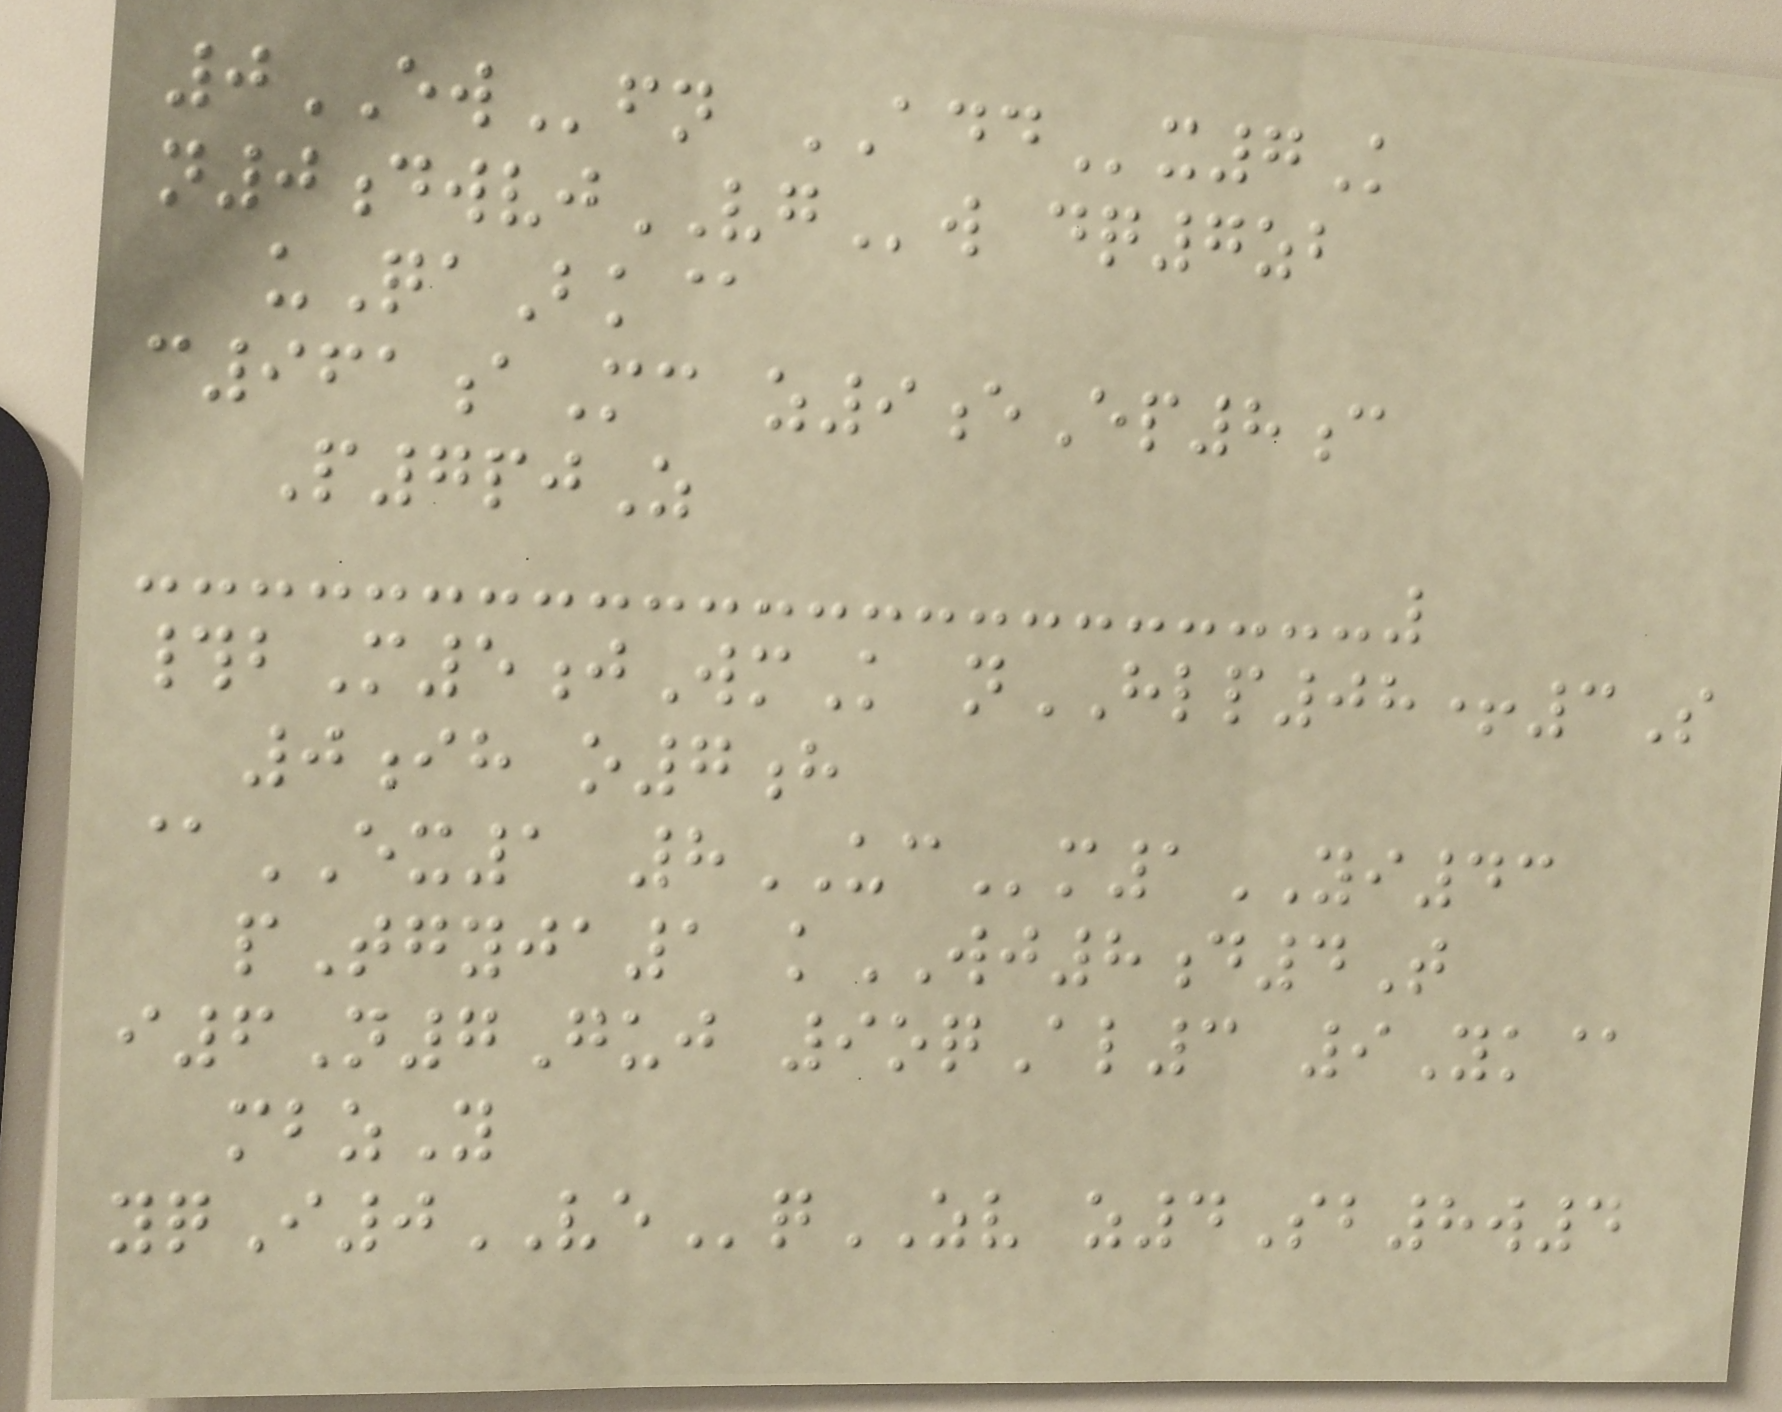0EWfn ADDx7K
n0dwvjVGw dq7zb
uQaBk@
c961aMc z9eEp8c
P7pjZ
#bM5jWmK nHLP08+3S
0ih o7h
@EX1 8UCm1YI43
pTgyja1 kWJ8d4T
i6N7Guj 9oqAl3 9Yk@
mbzY
yqI0VEqZV z4Sb8w4
